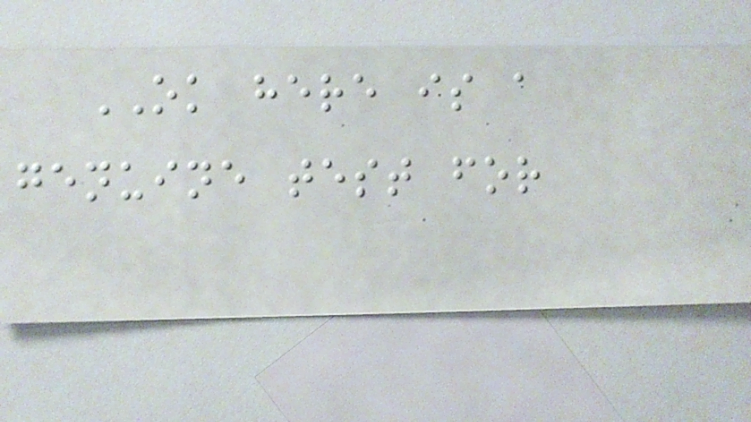OK here is a
genuine test for
